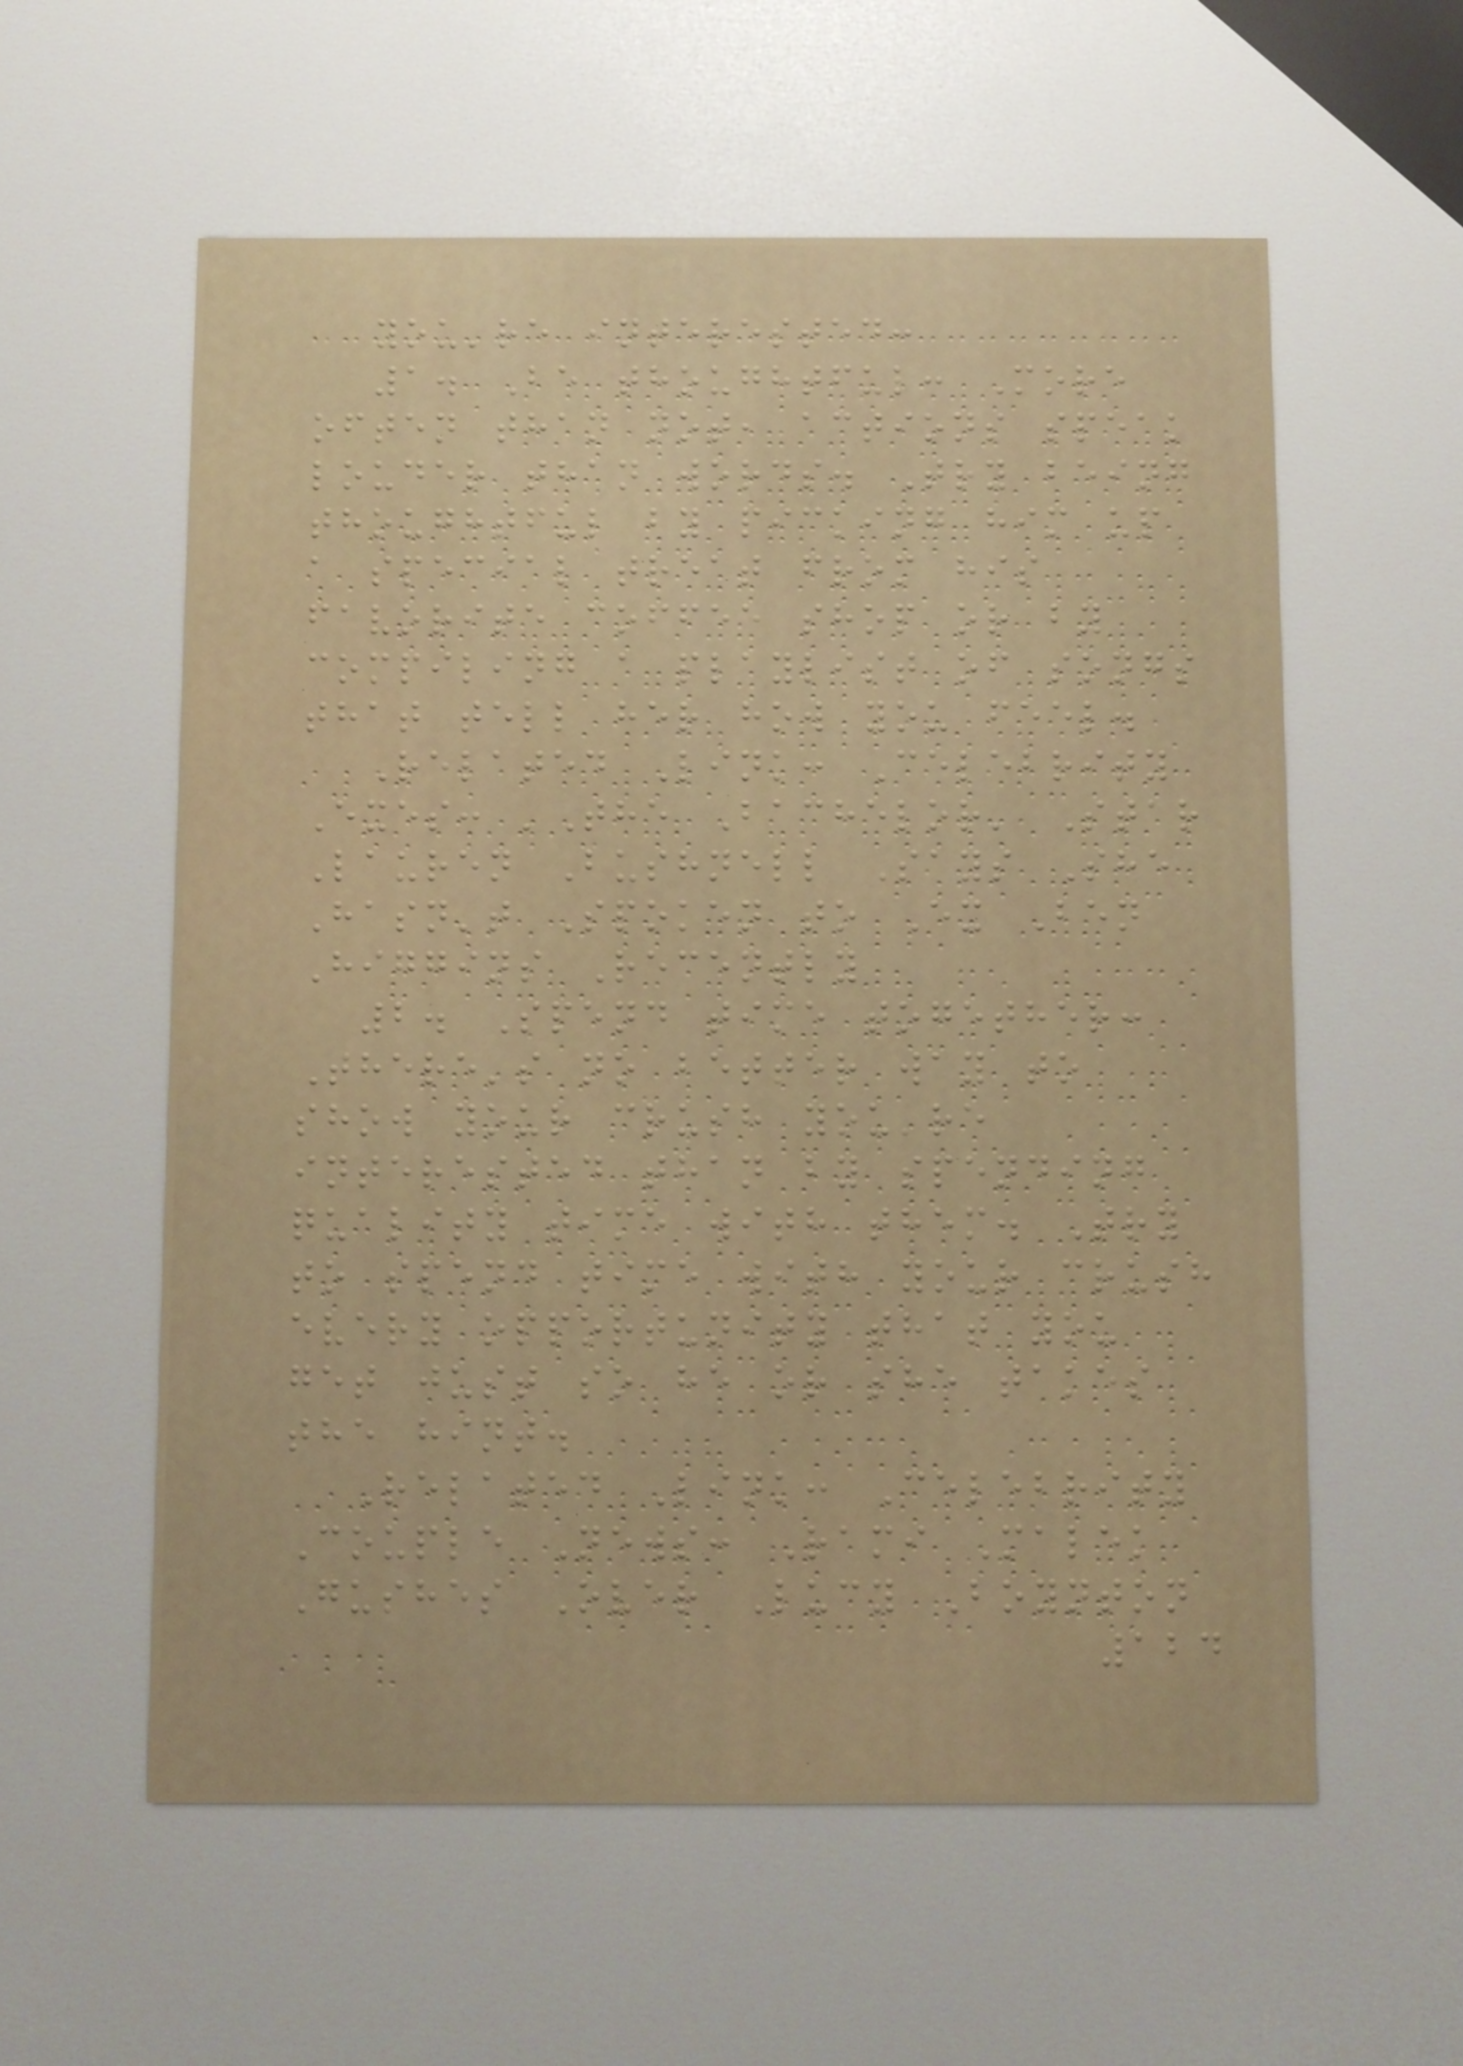you're interested:
1. Be thoughtful: More
often than not, actions speak
louder than words. Try being
thoughtful by picking him up
a special treat from his
favorite coffee shop or by
compiling a playlist of songs
that tell her how you feel.
Related Link: Celebrity
Exes: 'The Bachelor' Star
Lauren Bushnell Says She
Hasn't Spoken to Ex Ben
Higgins Recently
2. Spend time together:
There's no better way to
show your crush you're
interested than by spending
quality time with them. Try
to spend time with your crush
every opportunity that you
get just so he or she takes
the hint.
Related Link: Celebrity
Couple News: Rami Malek
Gushes Over Lucy Boynton
124
